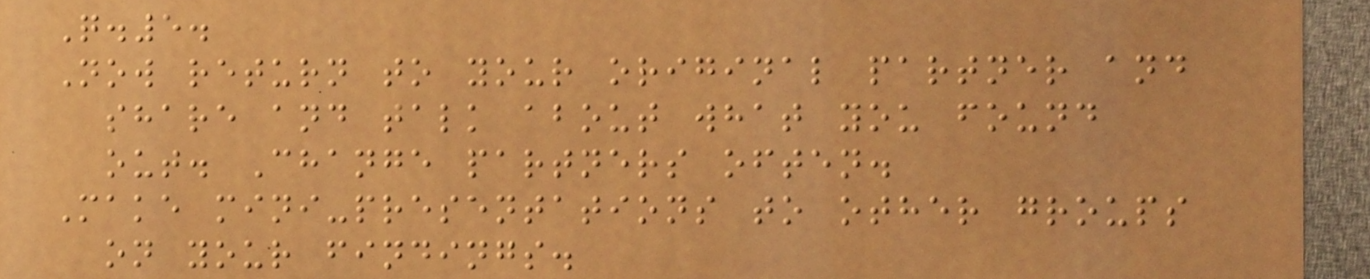Q.5.
Now return to your original partner and
share and talk about what you found
out. Change partners often.
Make mini-presentations to other groups
on your findings.
